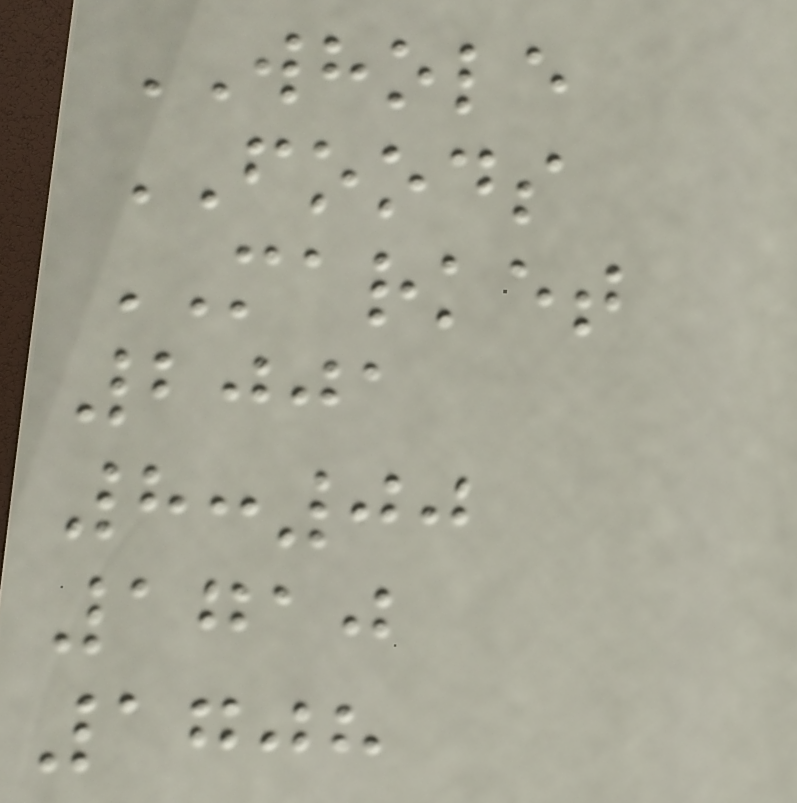WHOLE
FOODS
MARKET
2001
8:00
1710
1708
